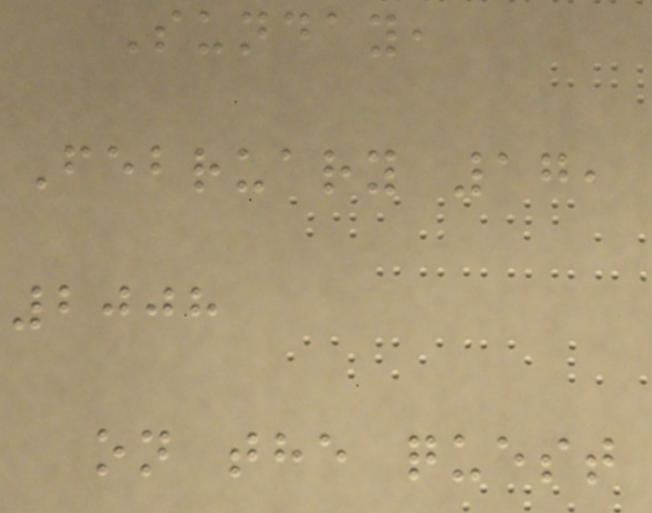Sunday,
February 17,
2008
on the quest
